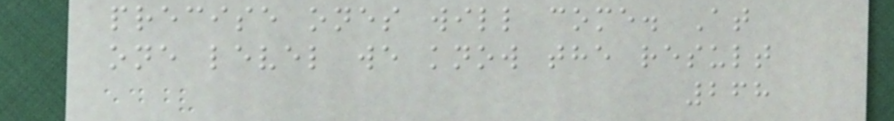precise ones will come. At
one level we know the result
268
